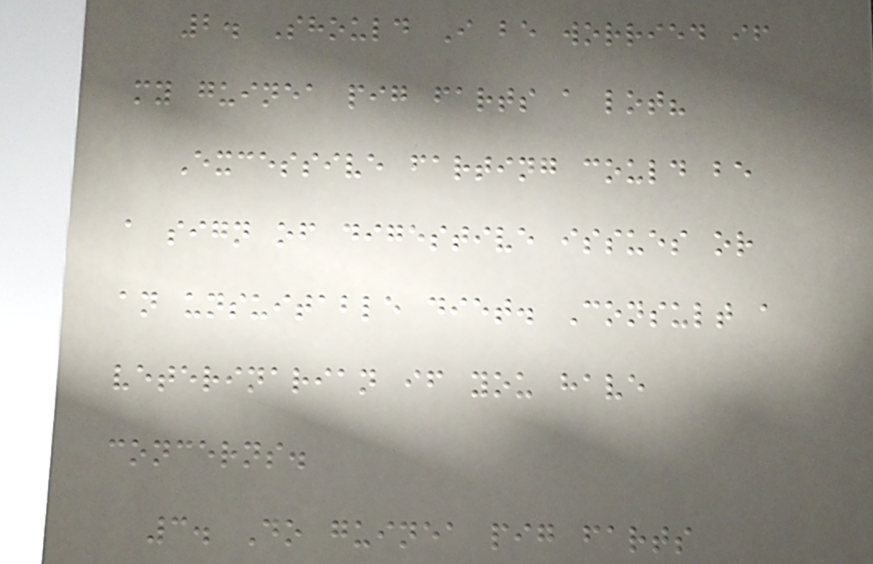2. Should I be worried if
my guinea pig farts a lot?
Excessive farting could be
a sign of digestive issues or
an unsuitable diet. Consult a
veterinarian if you have
concerns.
3. Do guinea pig farts
